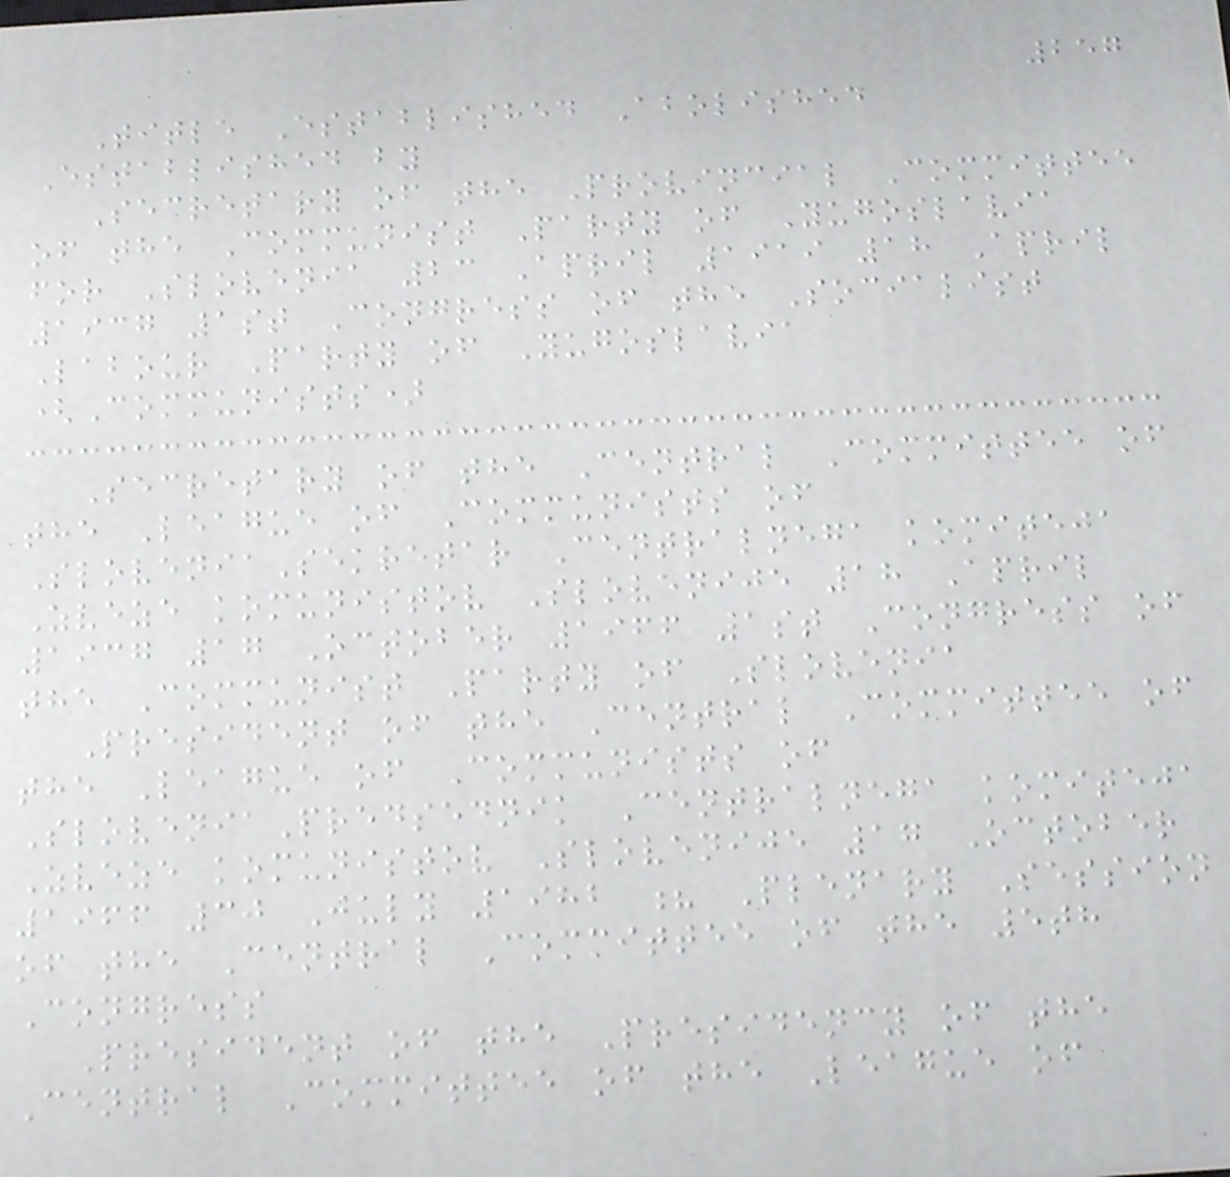257
Title Established Abolished
Established by
Secretary of the Provincial Committee
of the Communist Party of Yugoslavia
for Slovenia 23 April 1919 18 April
1937 1st Congress of the Socialist
Labour Party of Yugoslavia
(Communists)
Secretary of the Central Committee of
the League of Communists of
SloveniaSekretar Centralnega komiteja
Zveze komunistov Slovenije 18 April
1937 17 October 1966 1st Congress of
the Communist Party of Slovenia
President of the Central Committee of
the League of Communists of
SloveniaPredsednik Centralnega komiteja
Zveze komunistov Slovenije 17 October
1966 30 July 1982 ? Plenary Session
of the Central Committee of the 5th
Congress
President of the Presidency of the
Central Committee of the League of
